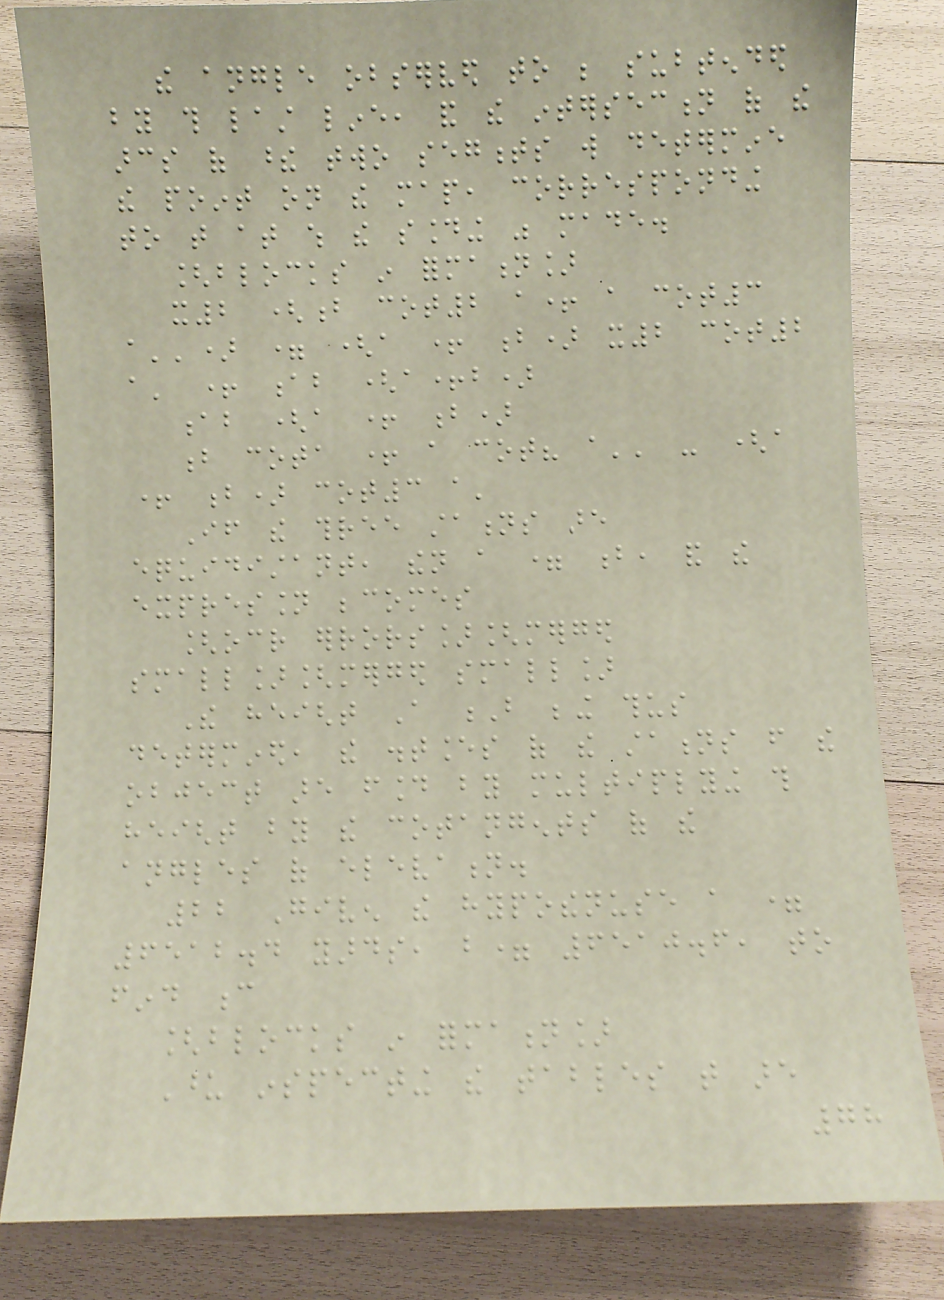the angle observed to be subtended
by this last line, and the intersection of the
arcs of these two segments will determine
the point on the map, corresponding
to that at which the sounding was made.
[blocks in formation]
x2 (b cot2 a+ a cot3
a'') = (a + b) x2 cot2
a' + ab (a+b)
ab (a + b)
b cota + a cot? a'' - (a
+ b) cot3 a'
If the three stations are
equidistant, then a = b, and the
expression becomes
[ocr errors][merged
small][merged small]
The height A B being thus
determined, the distances of the stations from the
object are found by multiplying this
height by the cotangents of the
angles of elevation.
22 Given the hypothenuse a =
6512.4 yards, b= 6510.6, to
find c
[blocks in formation]
Upon inspecting the tables that are
78
